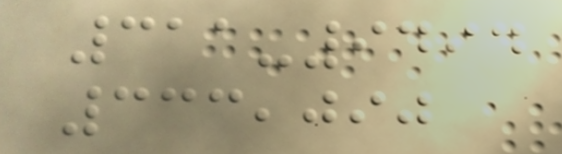311-9494
333,090
